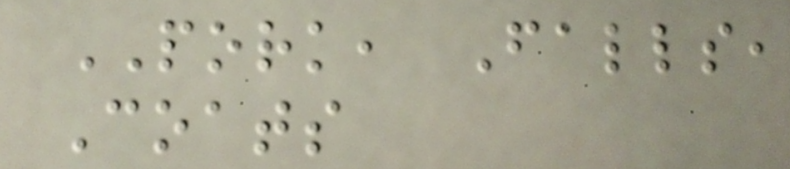PORK, Falls,
Coats
